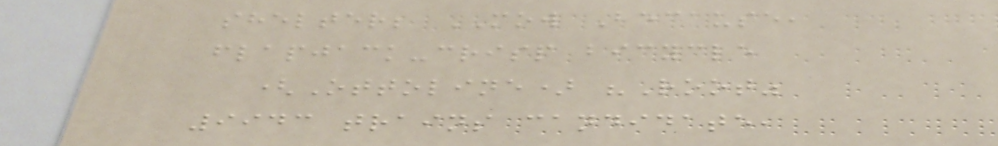shelter; MOW Because,
flapjack-crisp bicycle
(Ottoline) "Root"
9943 trains candidate,
